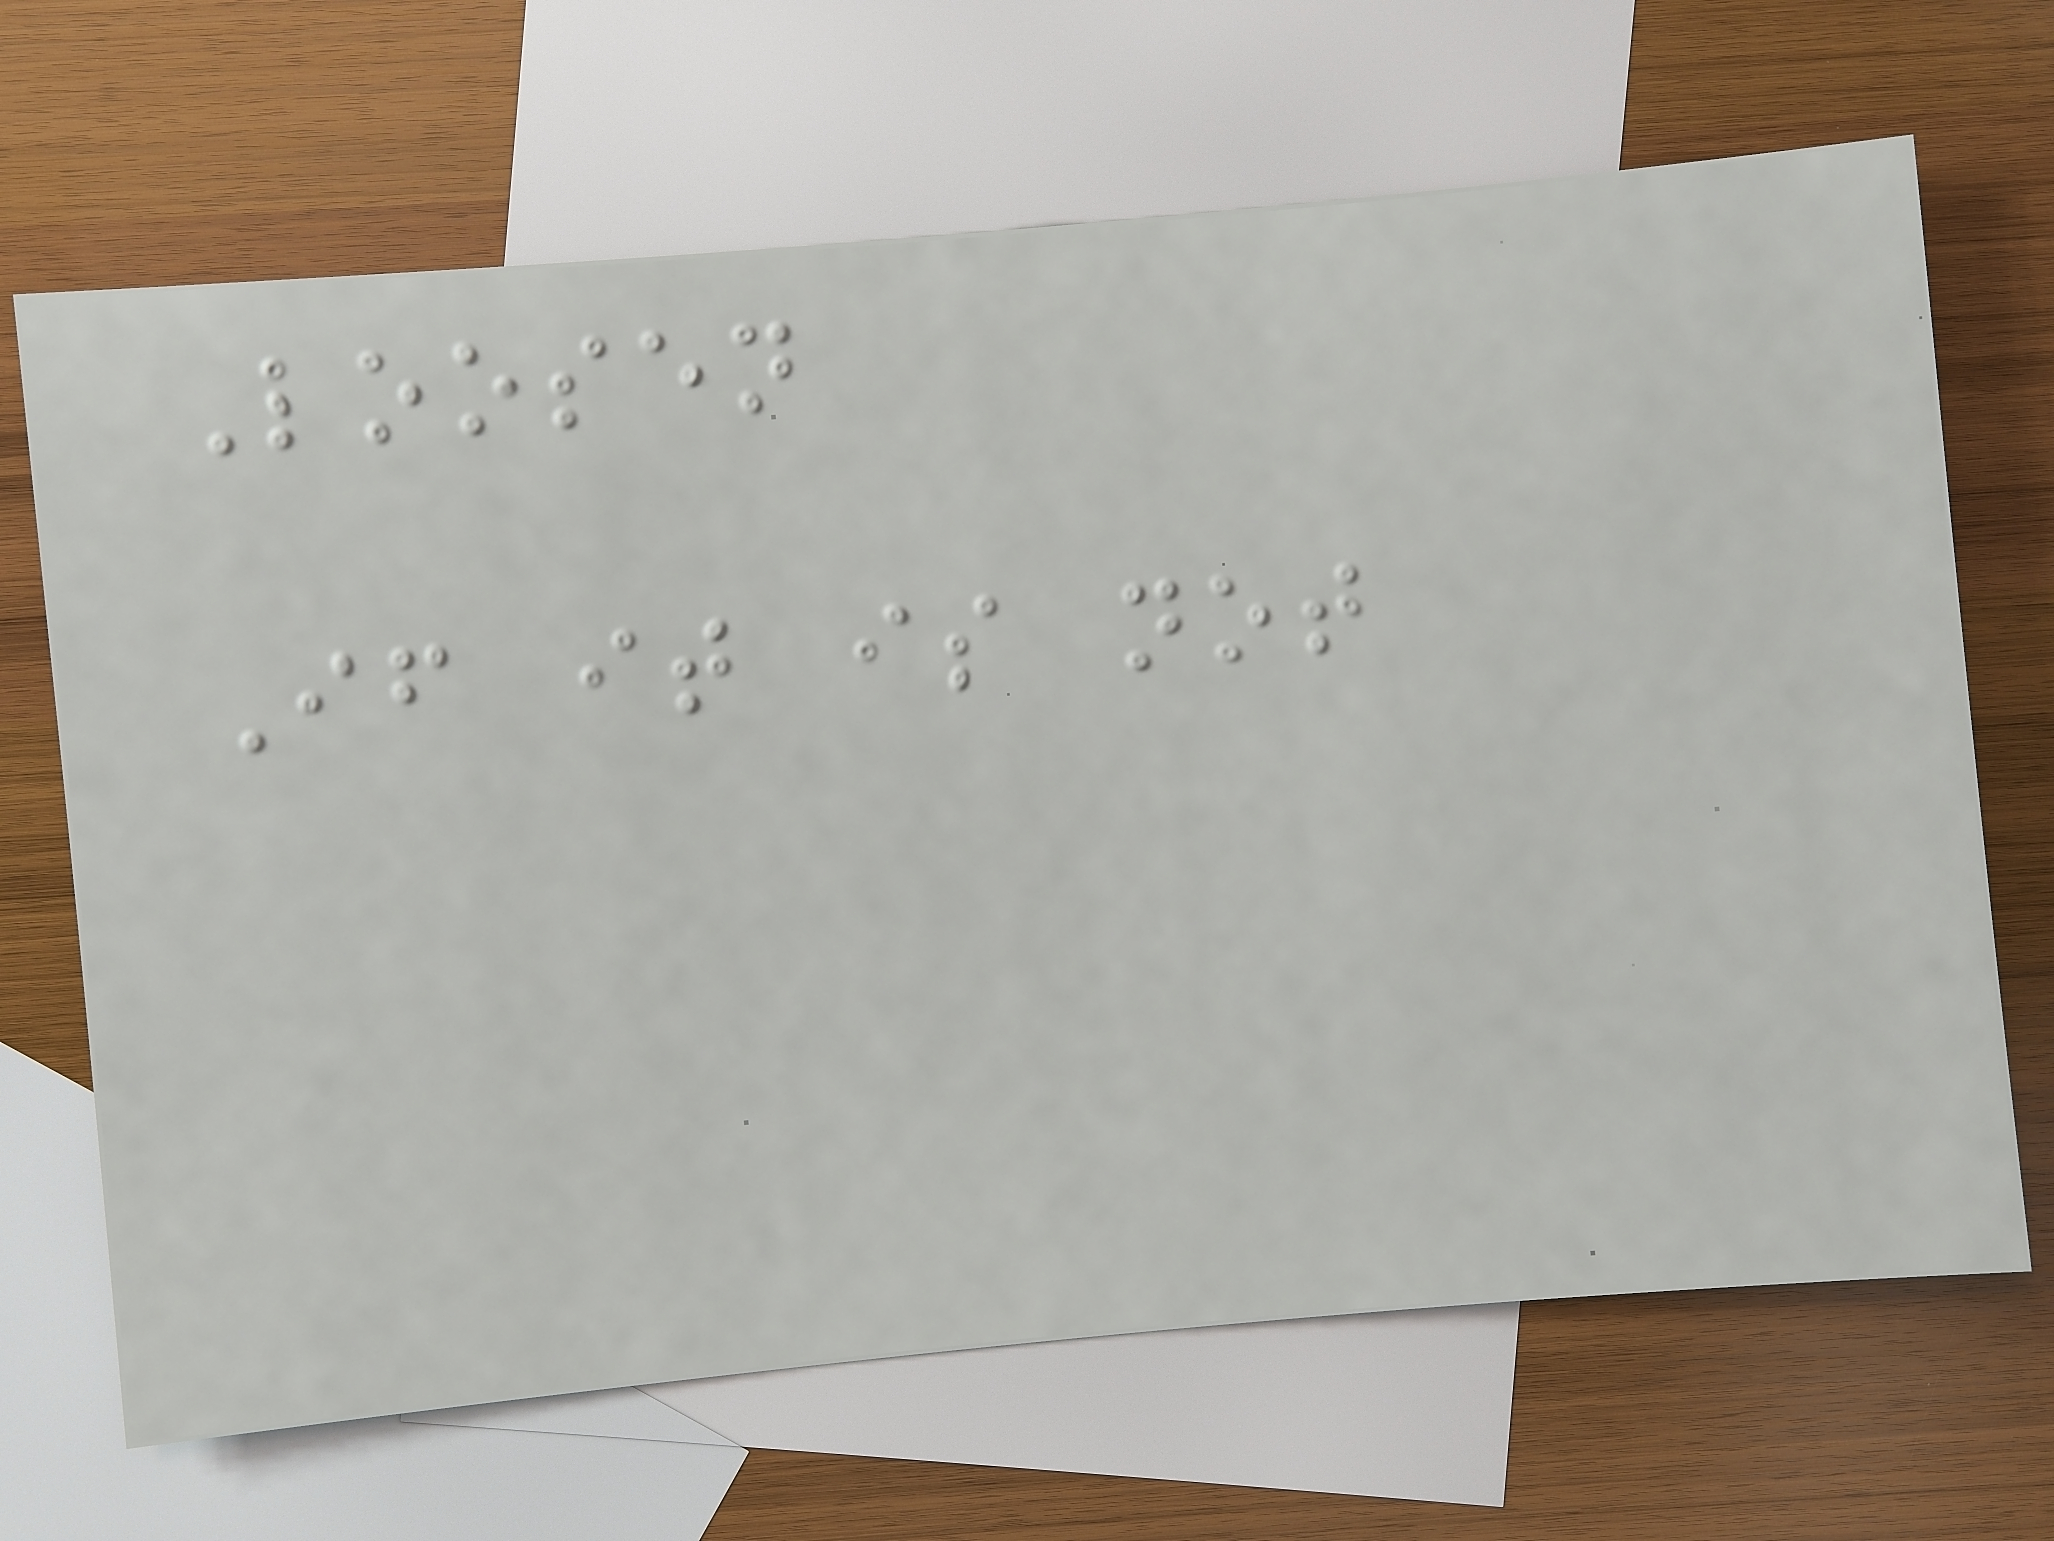Loosen
If it is not
